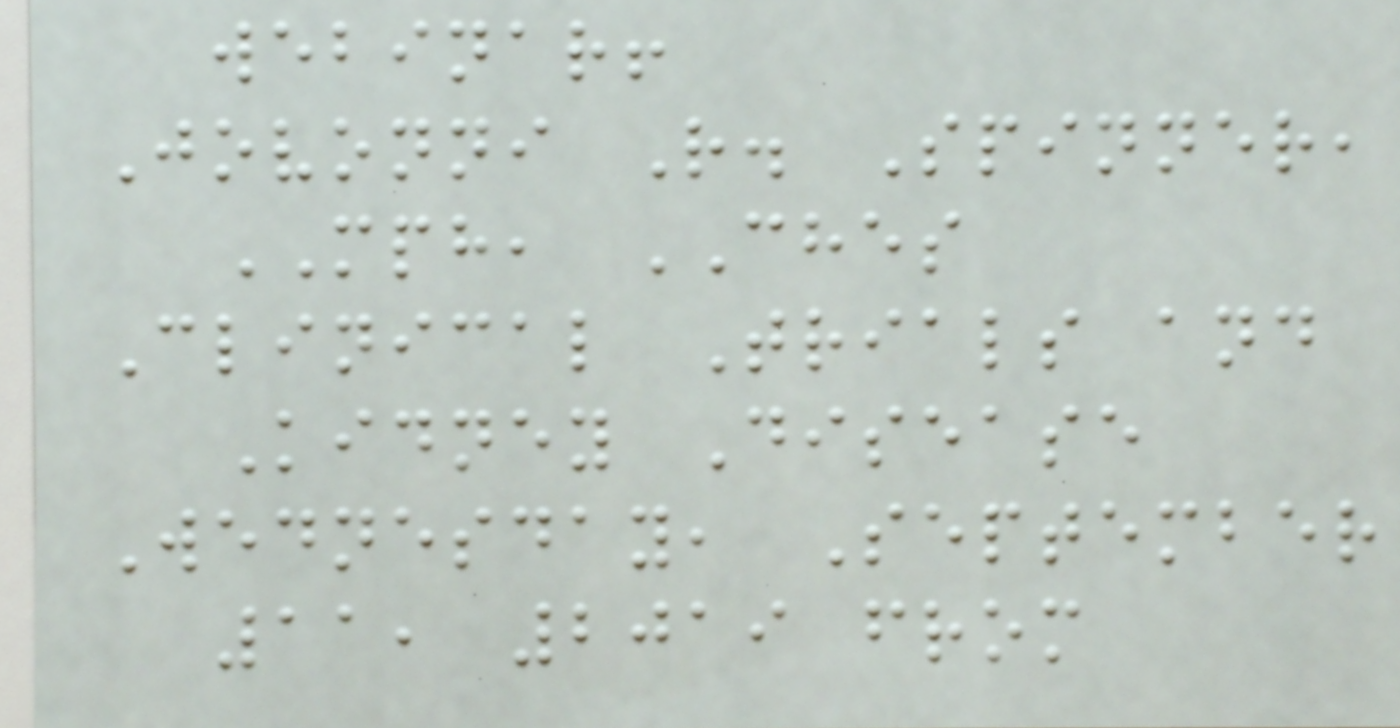webinar!
Jovonni R. Spinner,
MPH, CHES
Clinical Trials and
Kidney Disease
Wednesday, September
11, 2019 from
